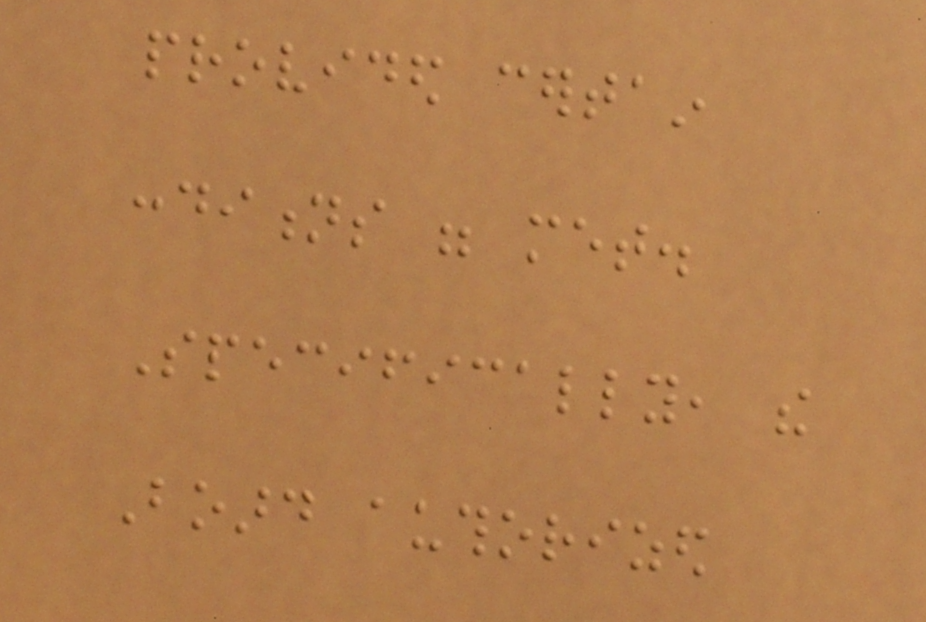provided certain
conditions were met.
Specifically, the
Board authorized
